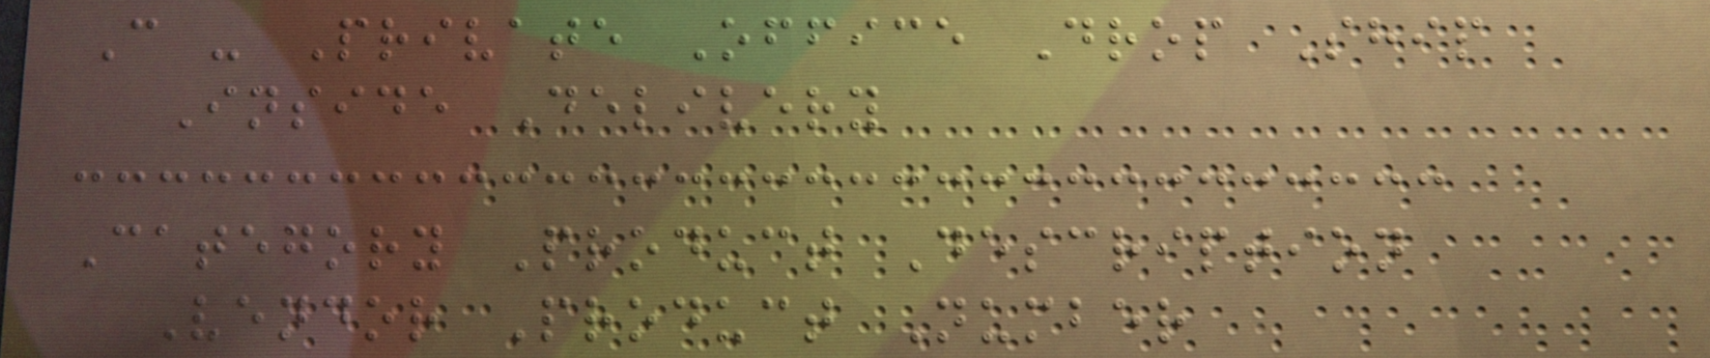C - Private Office Drop Ship
Inside Delivery
Category Product Description
Vendor Product Number
